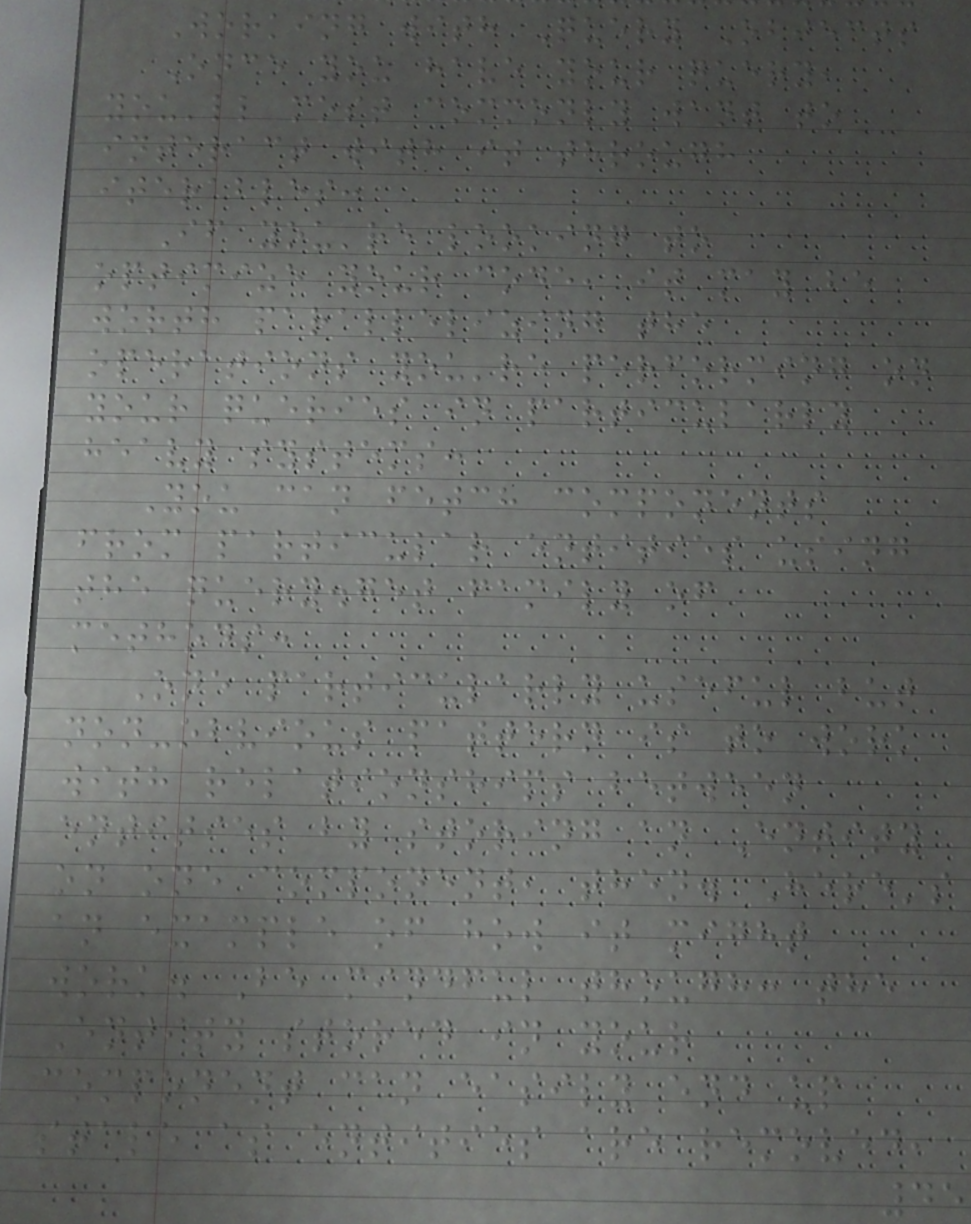Working with Query Objects
Once you have your query,
you'll most commonly want to
interact with it through
iterables:
If you're looking to
optimize your code, it may be
worth parallelizing the
operations you're performing on
your queries in particularly
heavy systems:
You can fetch components
from particular entities using
the query.get family of
methods:
One particularly useful but
non-obvious pattern is to work
with relationships between
entities by storing an Entity
on one component, then. Here's
an example of how it might
work. Be mindful though: the
Entity stored in your
component can easily end up
stale as entities are removed,
45
